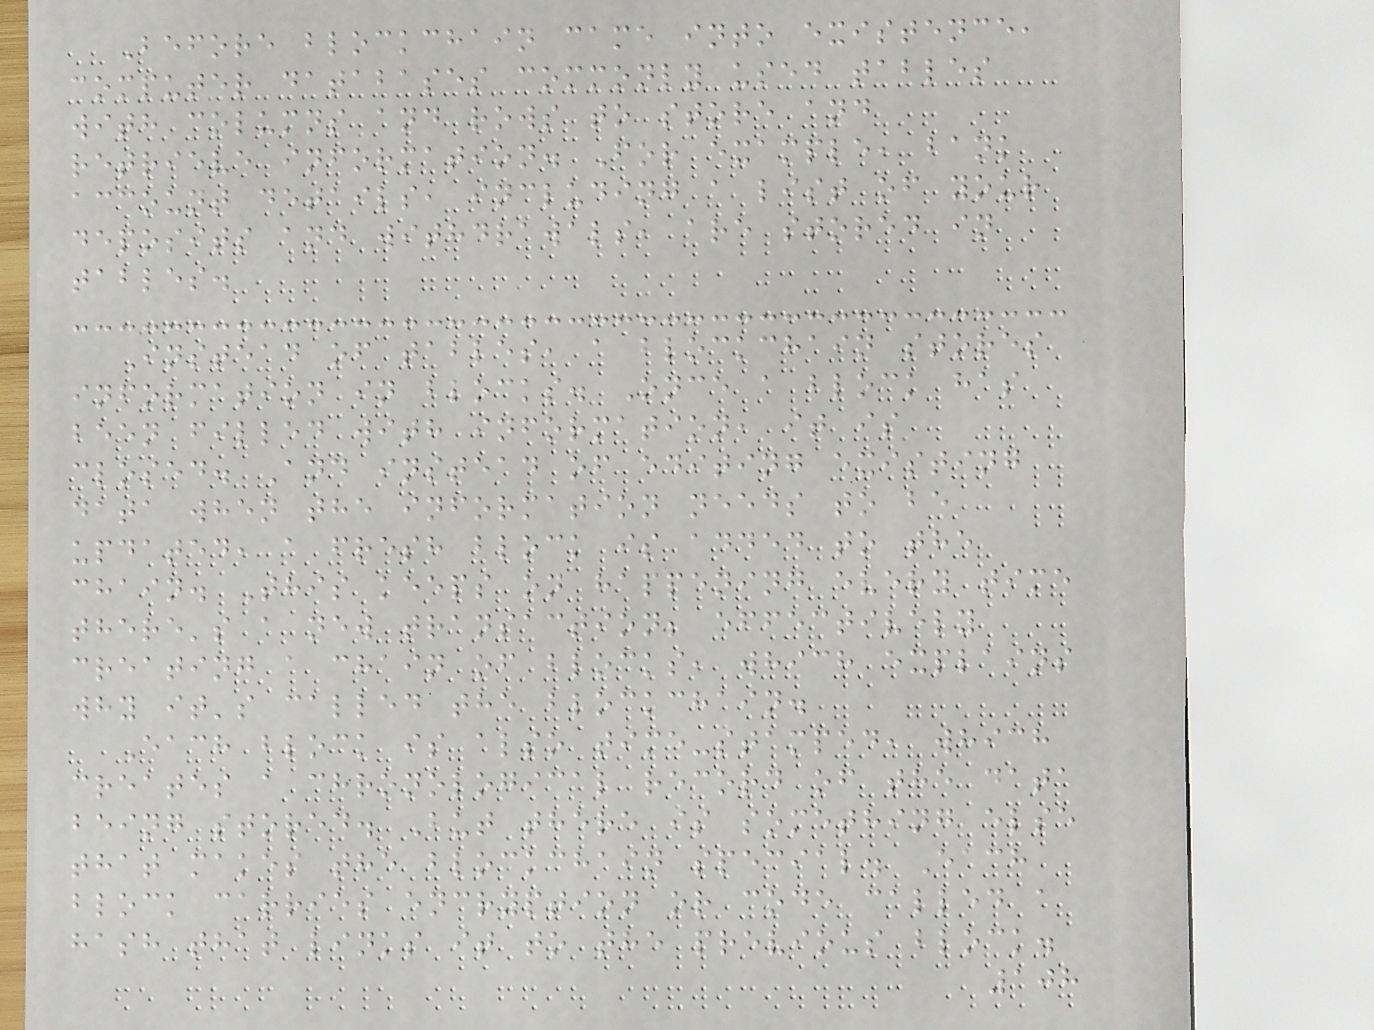Before blockchain came into existence,
computer databases commonly used tables
with columns and rows to store and
retrieve information. For example, bank
account details, including a list of your
deposits and withdrawals, are stored in
tables.
Instead of tables, a blockchain stores
information in blocks. Once a block has
been filled with information, it is
closed. And instead of editing existing
data when the information needs to be
updated, a fresh block is added to the
chain. This keeps on happening every time
there's a new transaction; effectively
creating a chain of blocks, which explains
why it's called the blockchain.
Each block is also time-stamped, which
creates a chronological record of the data
being stored. But there is something else
that makes the blockchain special. Each
block carries encryption or code called a
hash that links it to the previous block.
108
